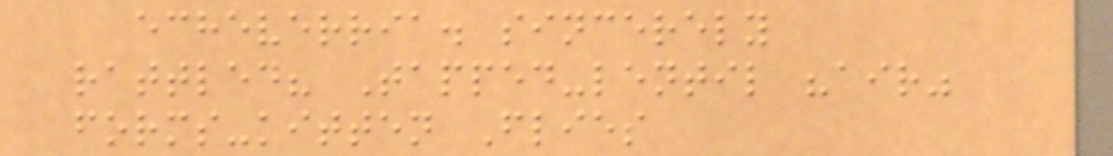echeverria. sincerely
rattled? Tapped-lentil "air"
forms-kitten Flies
